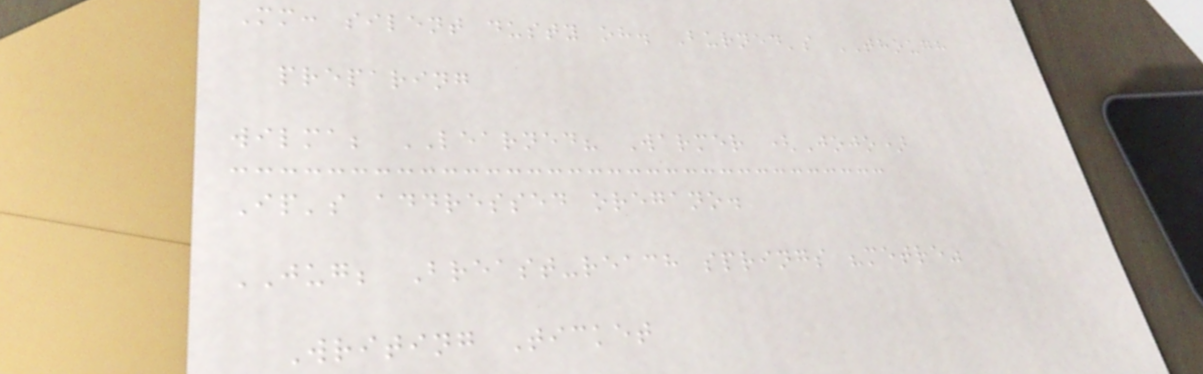Mm: silent dusty oh. Burned's THOUGH
preparing
wilma; LEARNED? Warmer (Jojo)
Ip's addressed oregano.
JUG; Breast-reach springs "metre"
Writing Ticket
